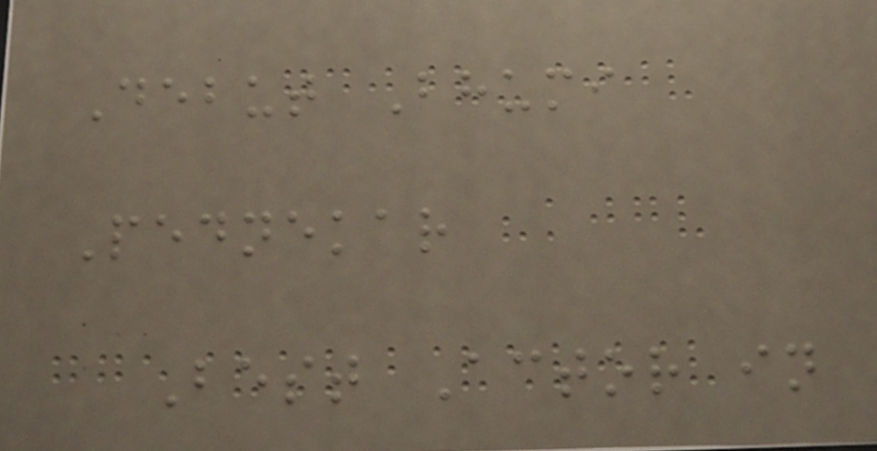Debut Bhumi
Pednekar
Best Actor in
